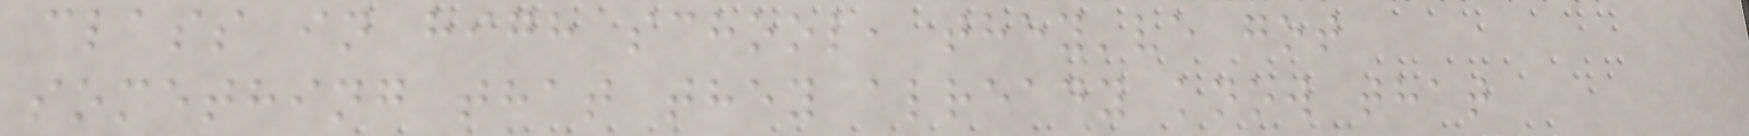class in high school, they've got
something that they already know that
